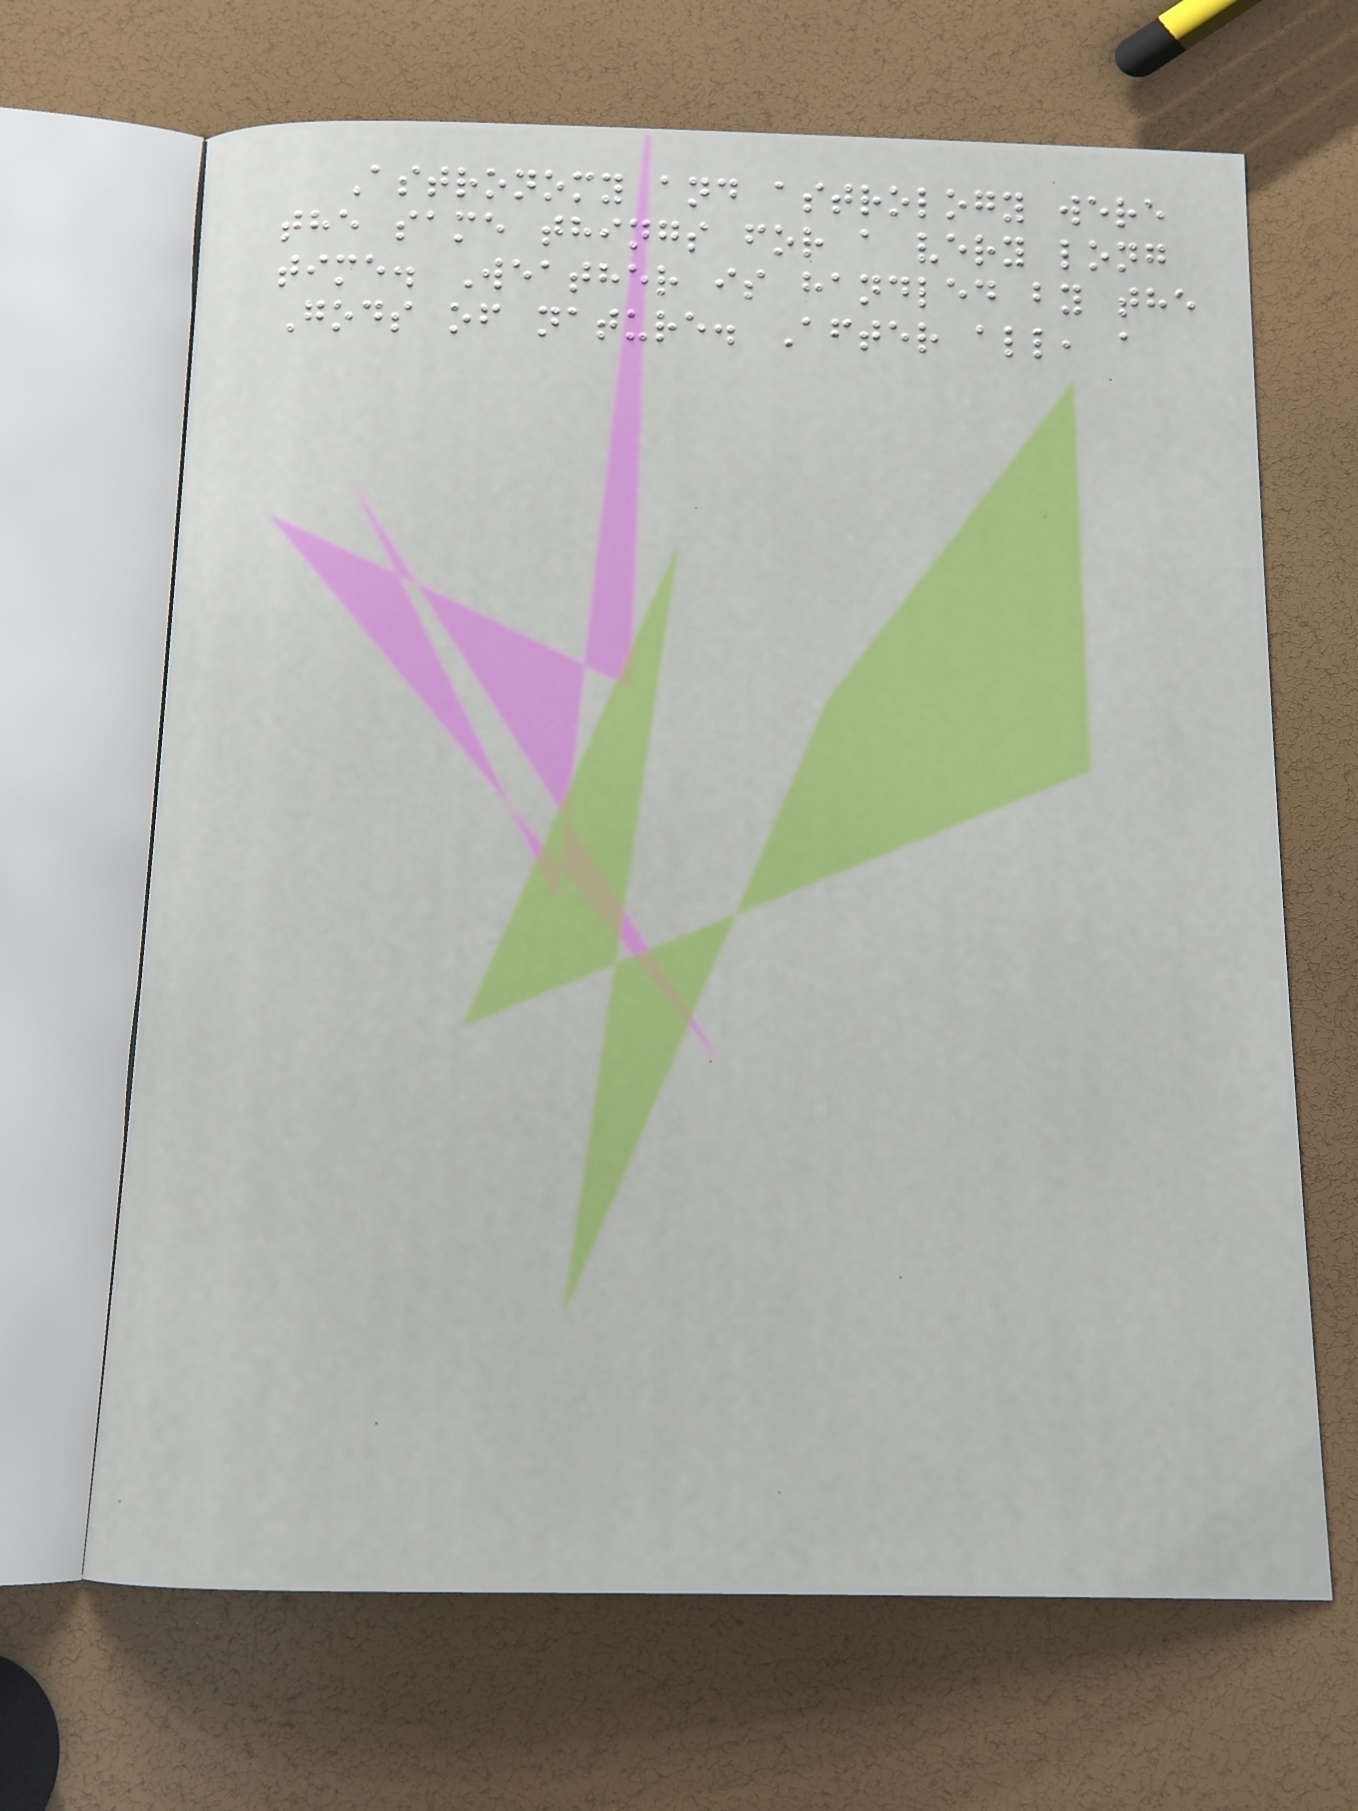Astronomy and astrology were
the same things for a very long
time. Weather is handled by the
Gods of nature. After all, a
